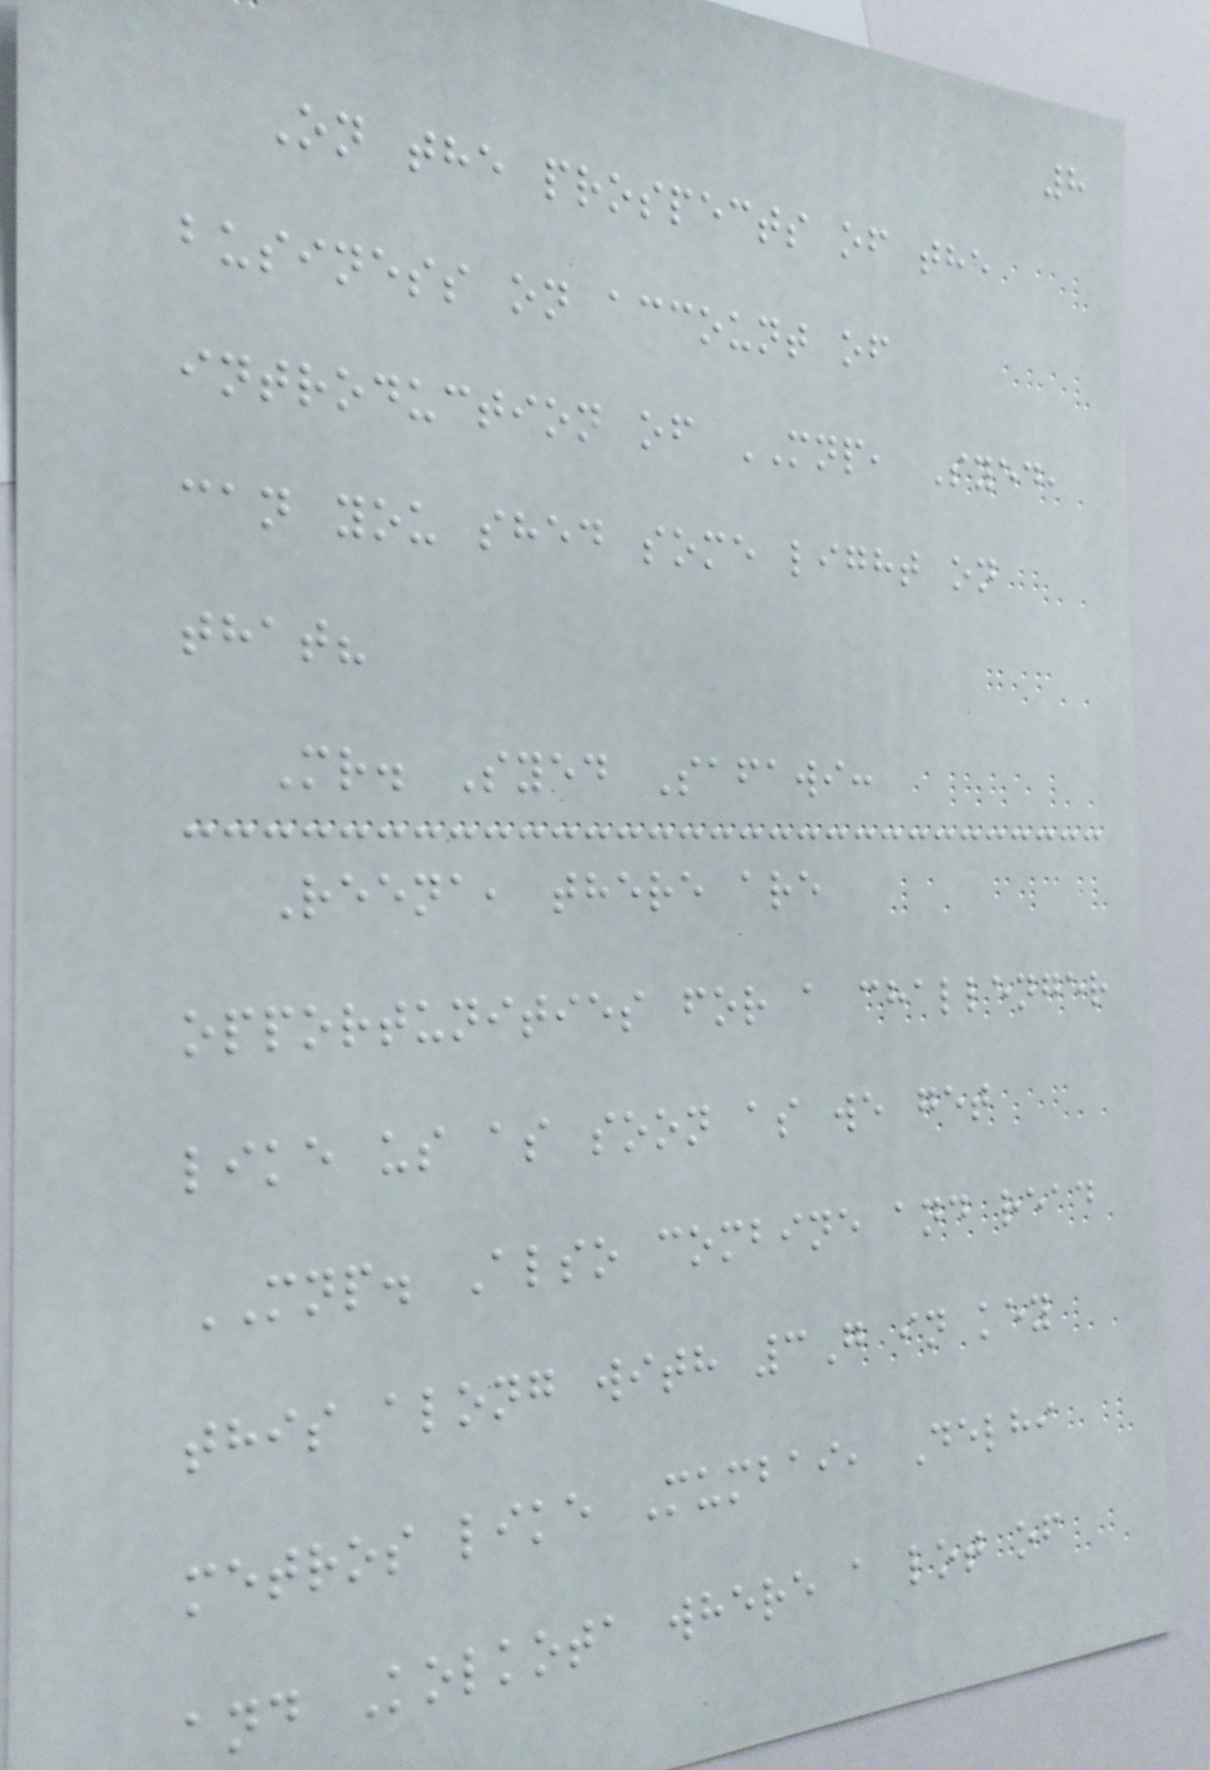8
On the prospects of the
business on account of
introduction of MNP, Syed,
can you shed some light on
that?
Mr. Syed Safawi:
Reena, there are
opportunities for a challenger
like us as soon as we get
MNP. Also combine and read
this along with 3G in key
metros like Mumbai, Delhi
and Kolkota where a lot of
